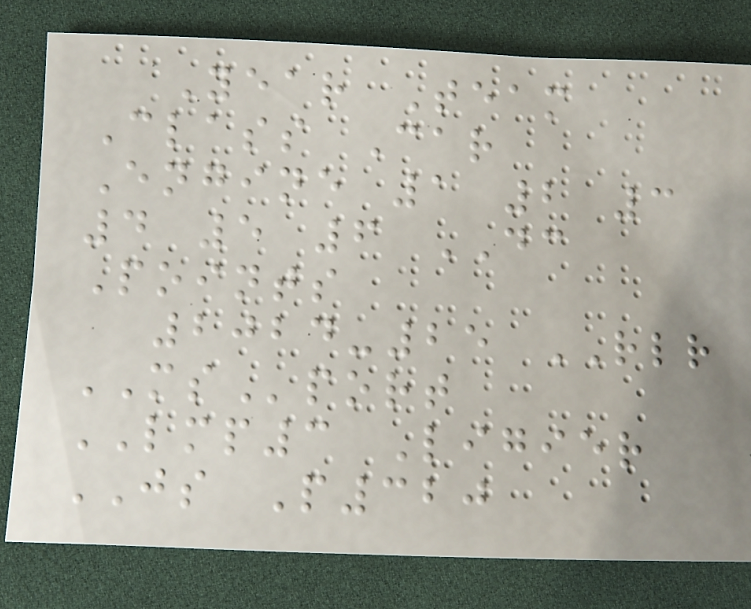Year Team
Class Car
Engine 1 2 3
4 5 6 DC
Points
2024-25 RLR
MSport
LMP3 Ligier
JS P320
